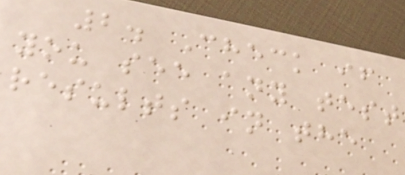2. Check if
you see any test
results in the
